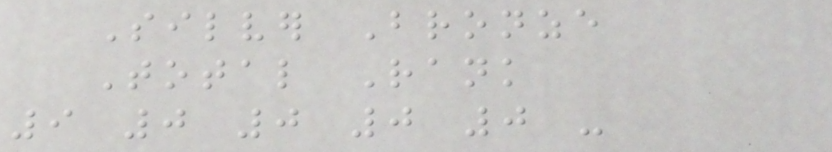Silver Bronze
Total Rank
9 0 0 0 0 -
